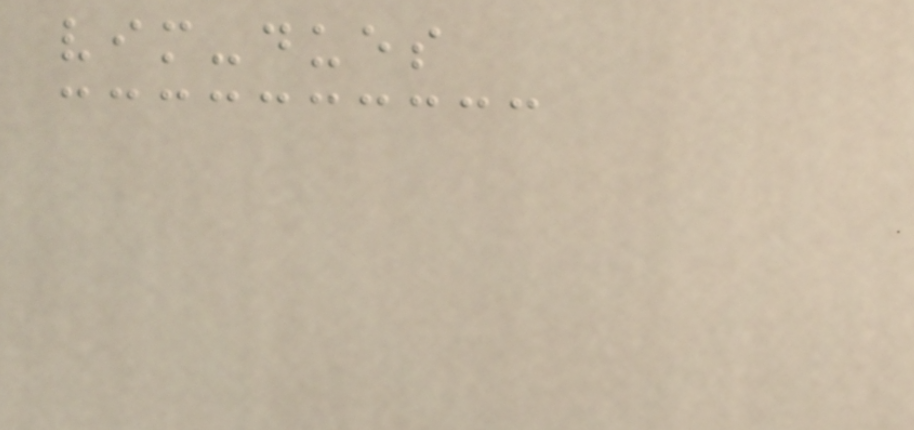vim-dues
